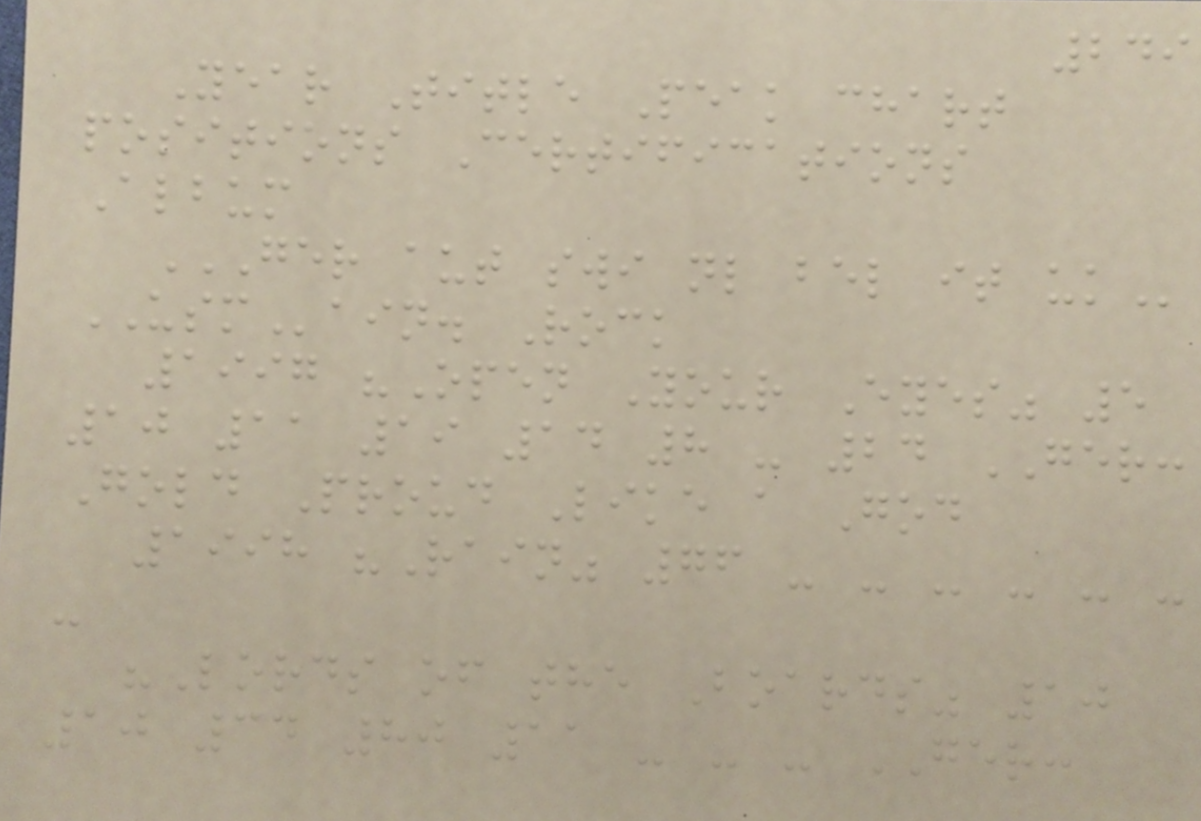249
Year Title Peak chart
positions Certifications
Album
GER AUT SWI NL BEL IT UK
USMain. Rock
1997 "Open Your Eyes" 5
10 11 19 14 8 - 24 GER:
Gold Proud Like a God
1998 "Rain" 76 - - - - - -
-
"Lords of the Boards" 10
10 34 80 11 - - - GER:
